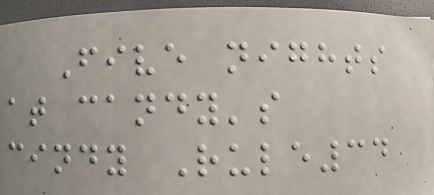Five nights
at candy's
cindy Rule34
